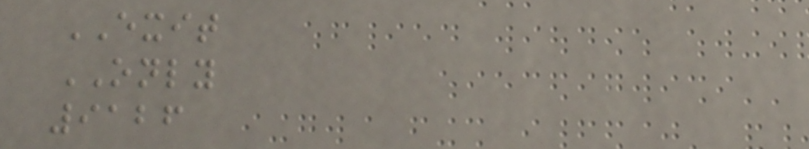EXIT
ONLY
9126
